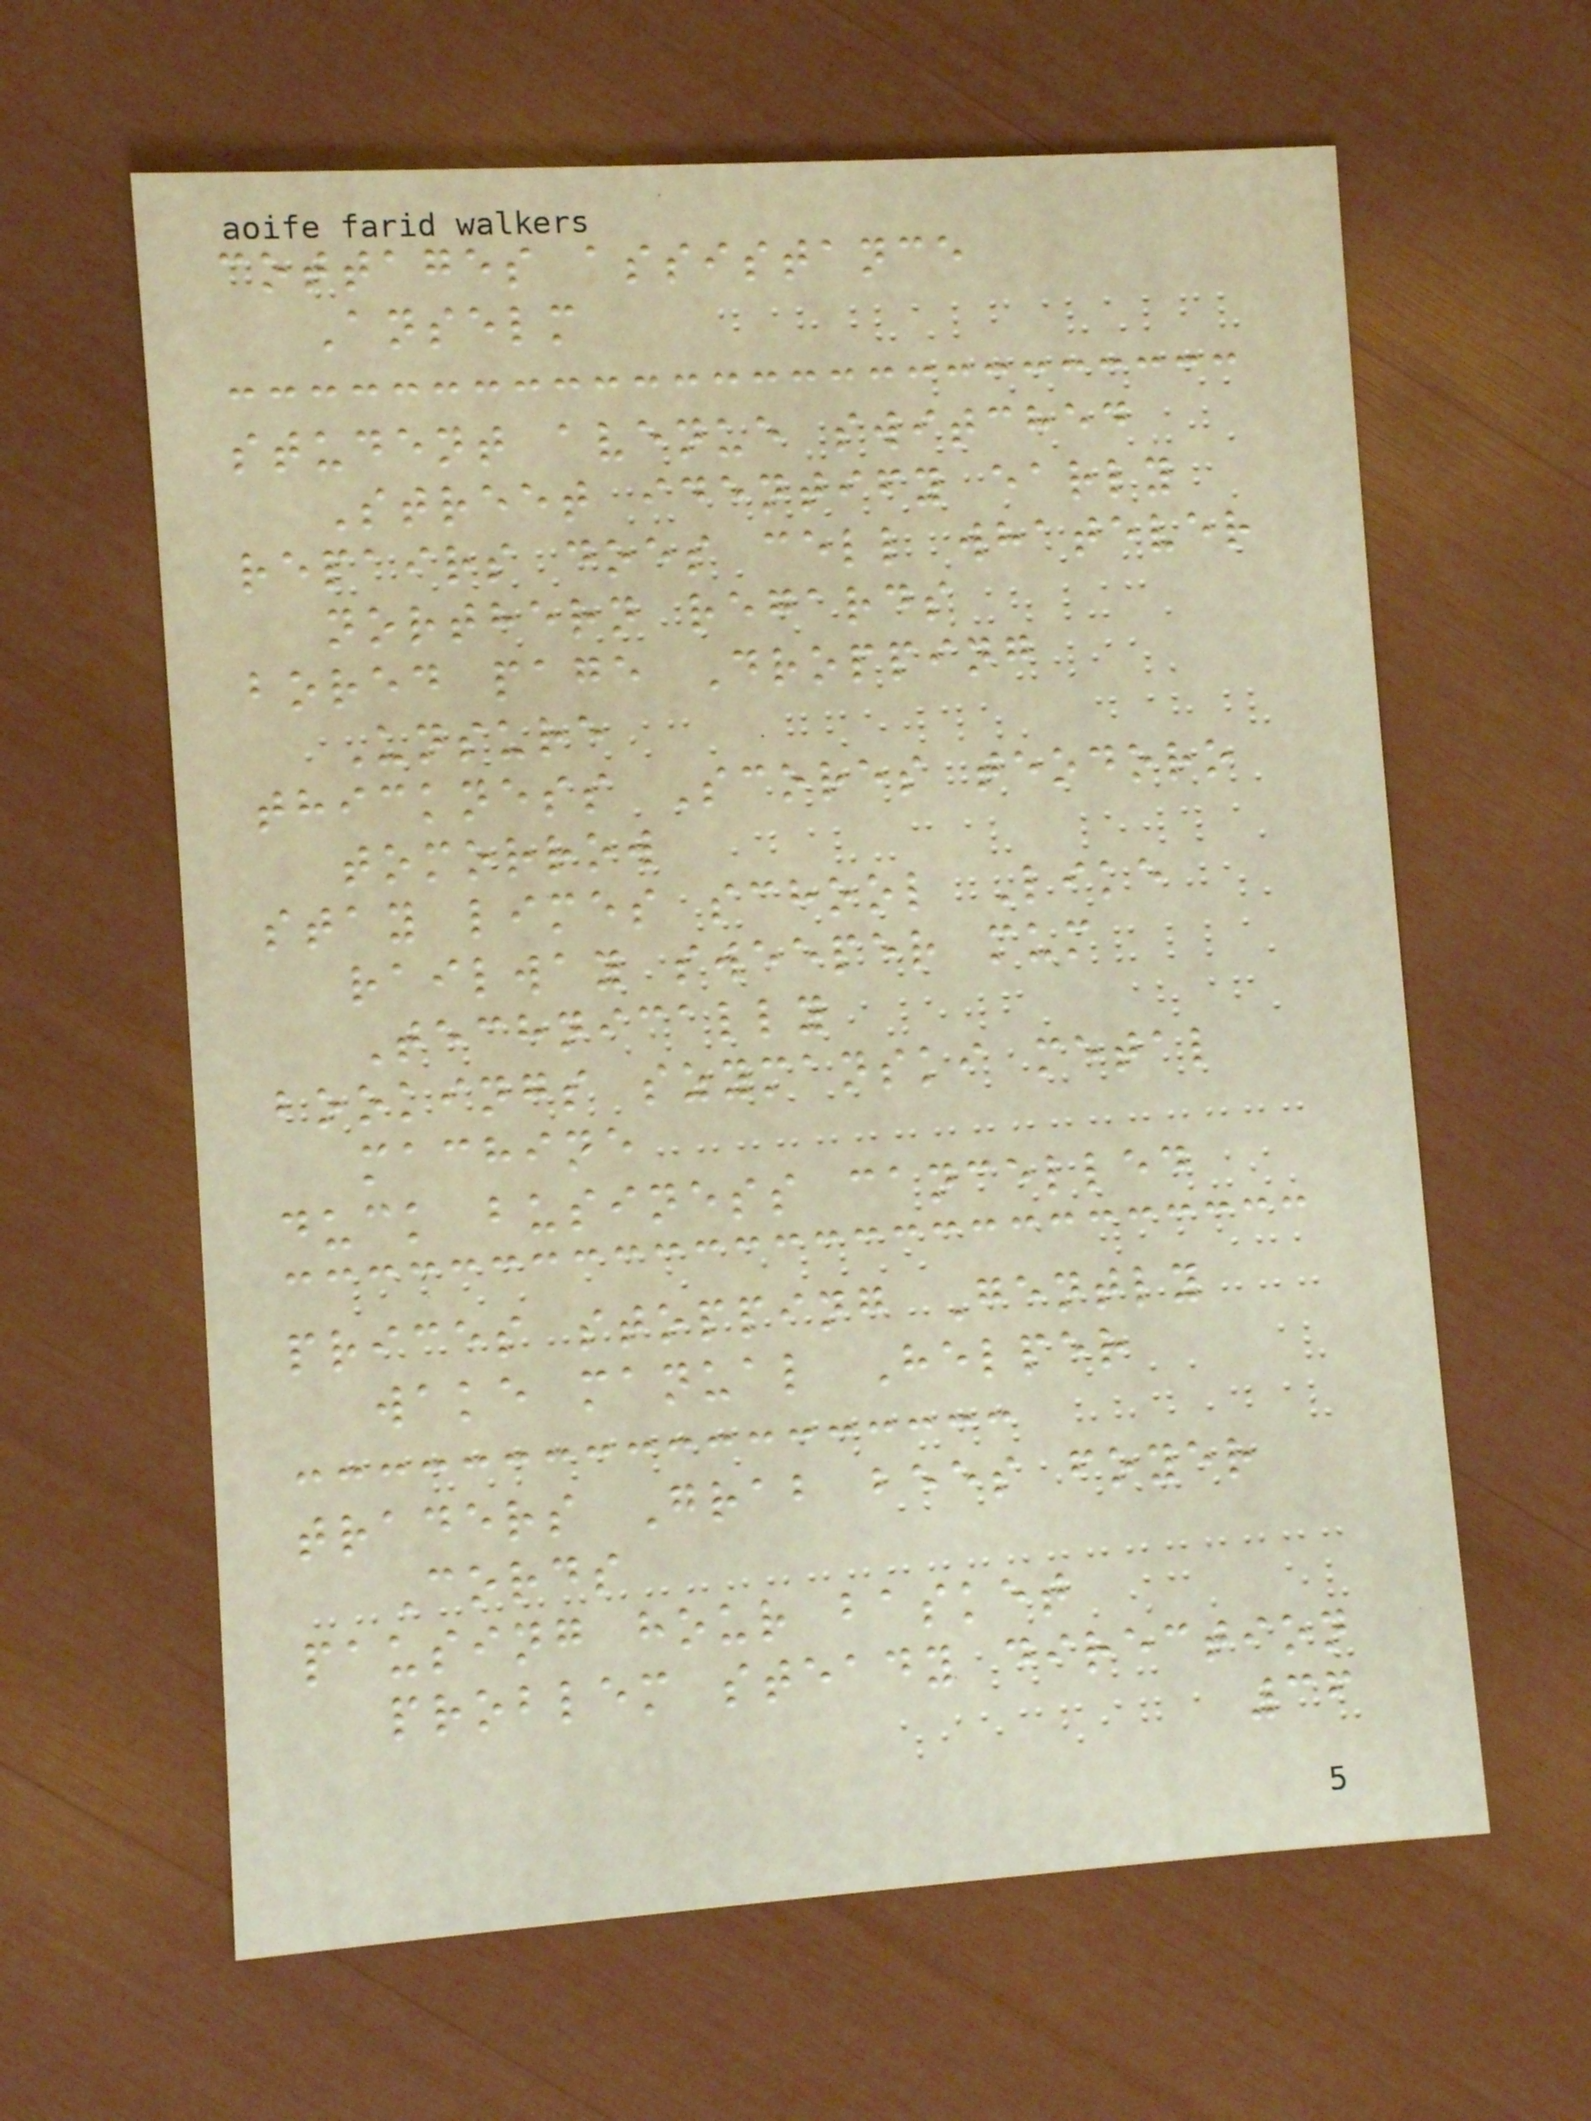cottages assistance
Anselm
student avenue switched
Street identify early
repairs does cell whatever
northern regards
bored page Dropping
Unsure
thickness Scores teodoro
tomorrow
stay limes school Like
railway sweeper mum
Technically
bookings szymanski metal
machine
duck business cancelled
prices stopping Gently
wake manual Helper
traders Grab bees foyer
Cords
pausing hour basket
problem steady direction
36
